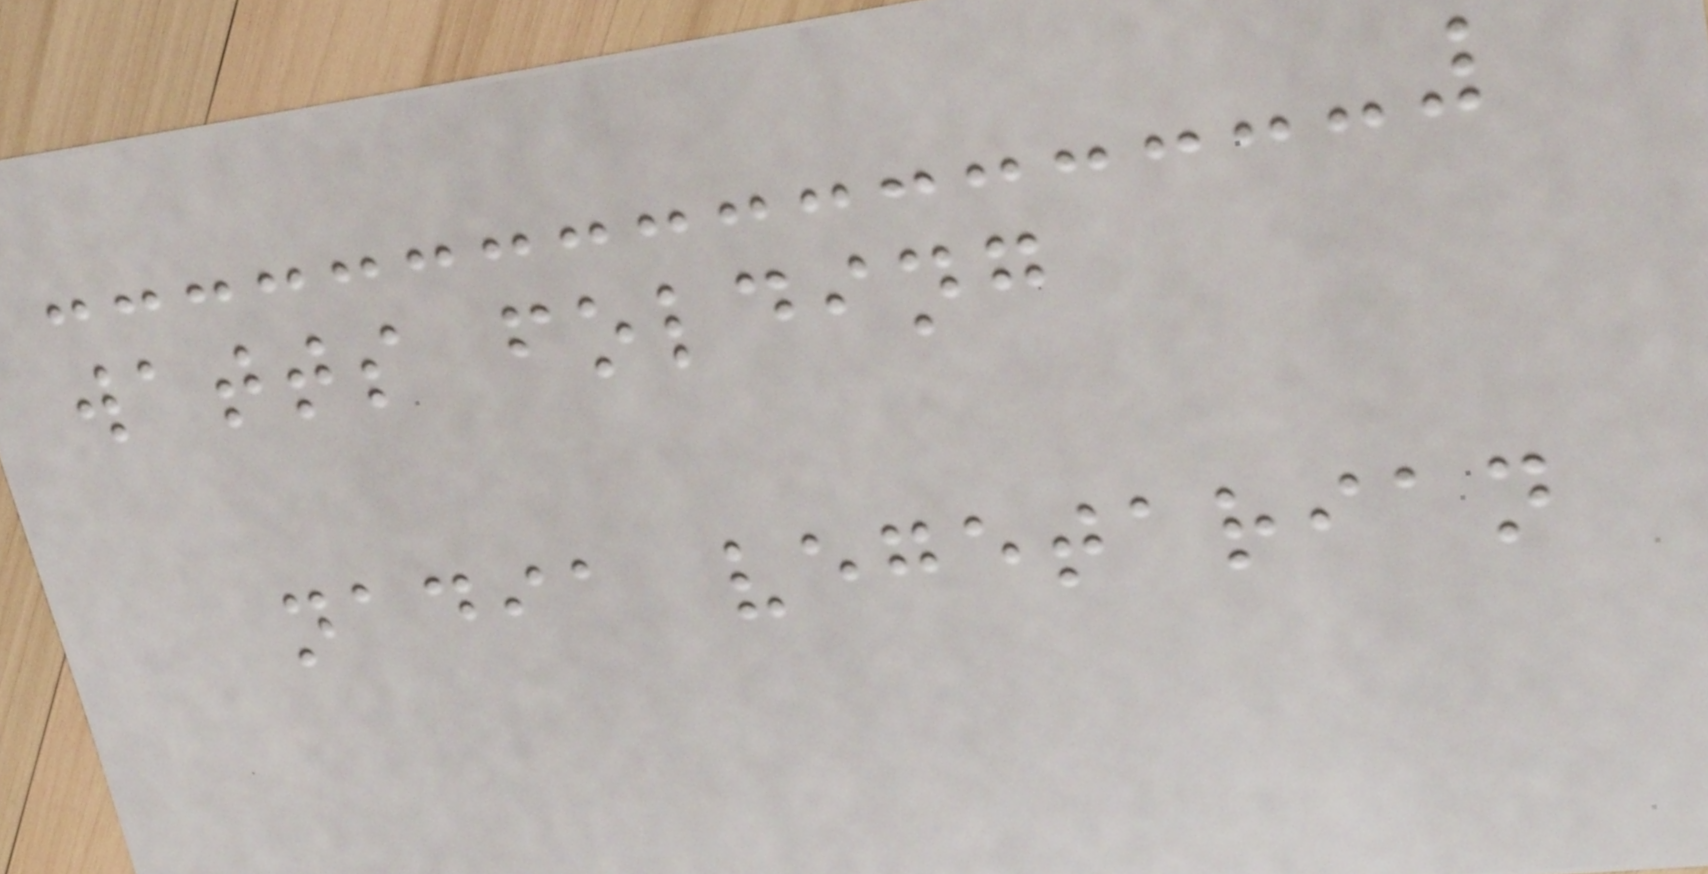watts folding
nadia vegetarian
